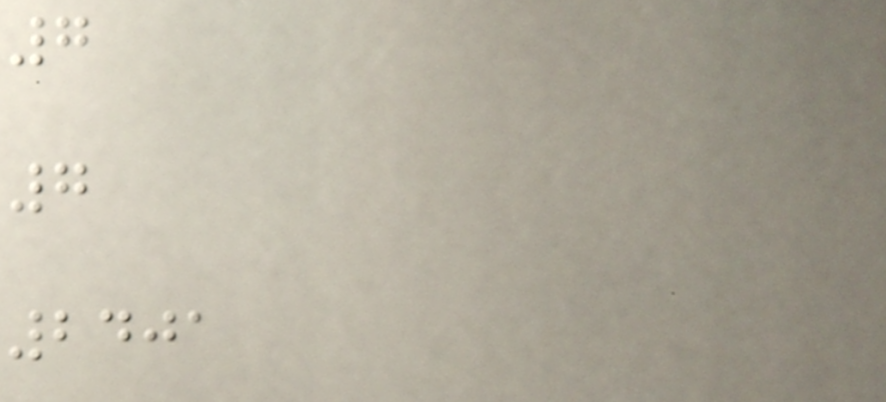7
7
2401
